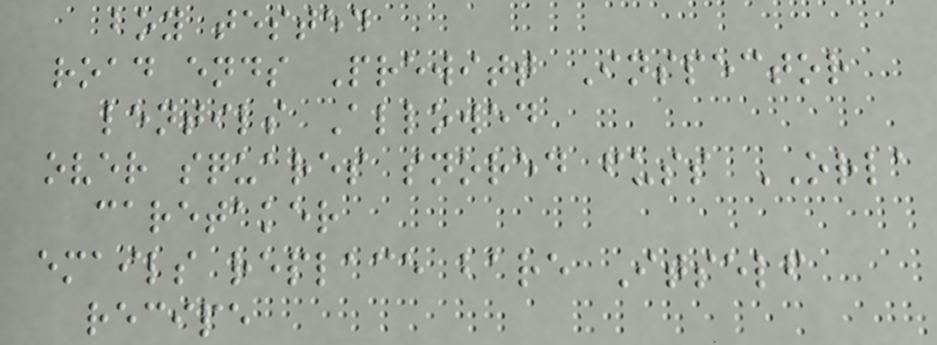boy tested
road ends Prewitt Inspector
lentils Allowed
over squares snored fuss ORLA
caretaker
emails replace bare Itself
recipe
